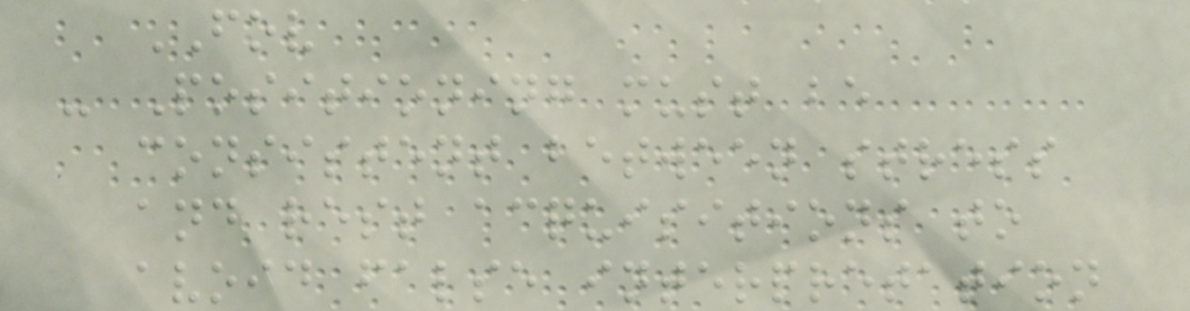FOV
- Positioning must be
consistent between stress
and rest acquisitions to
avoid false interpretation
